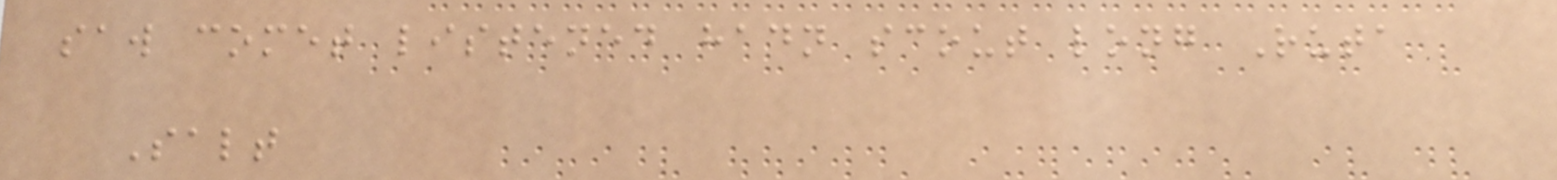saw comet listened hadn scout long Ruta
Salt
